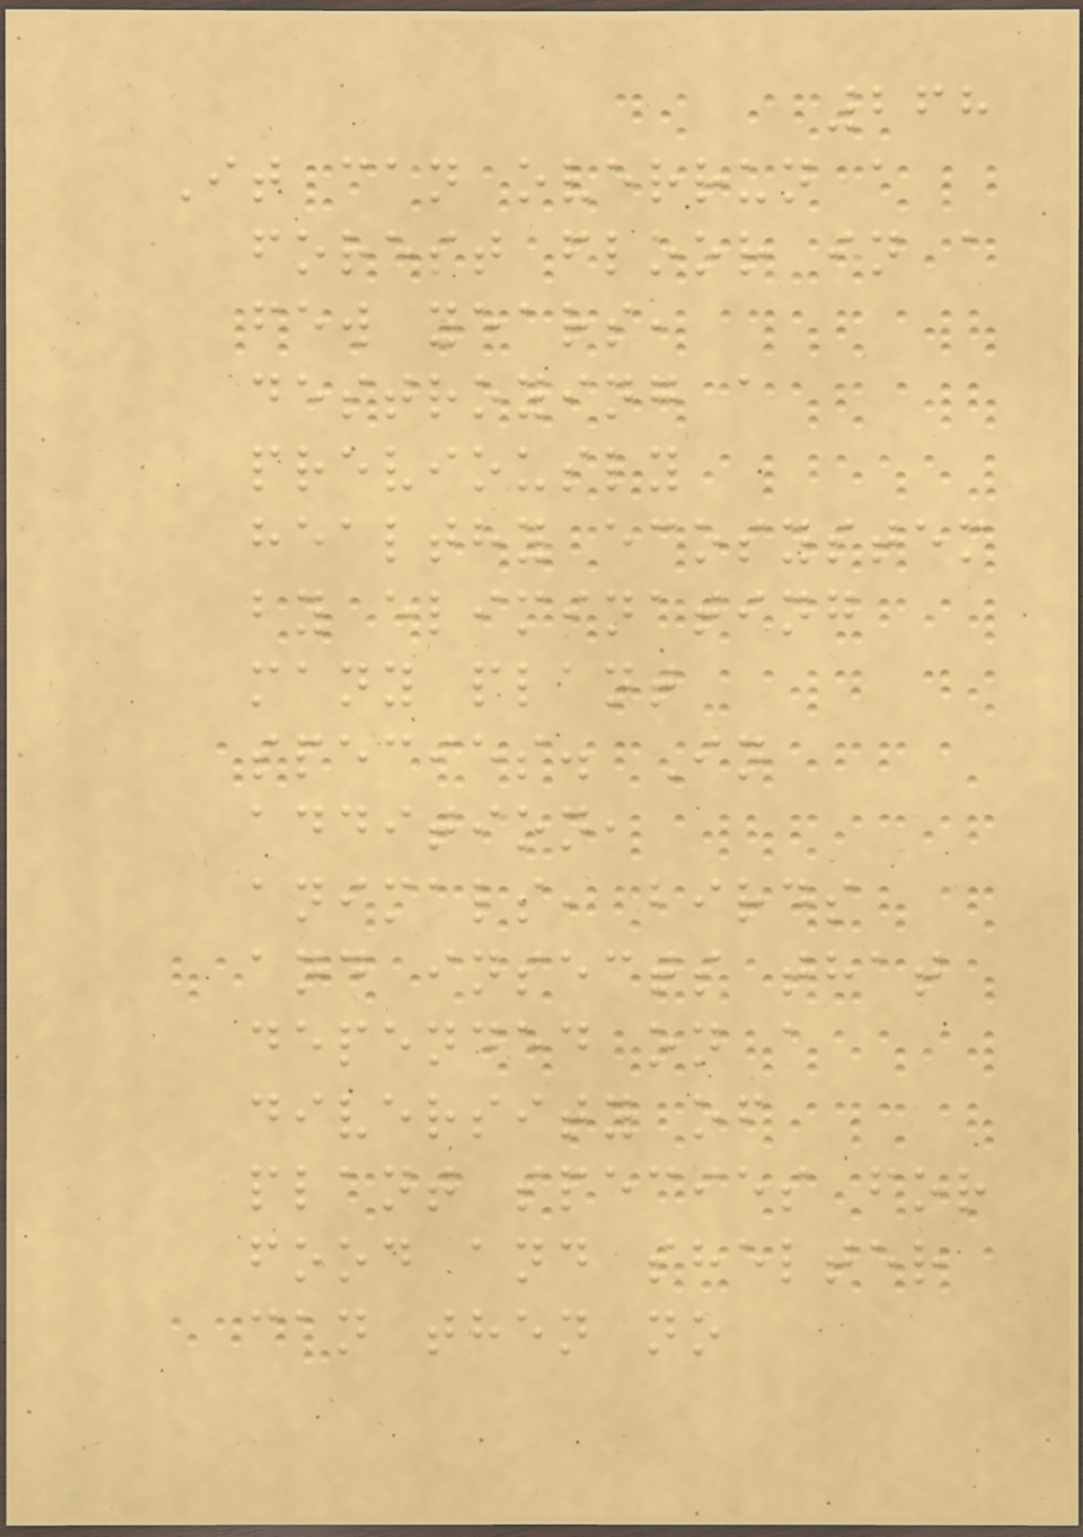268
It can overrun a
forest floor in a
few years,
destroying a
previously
healthy ecosystem
by eliminating
many plant
species. In
addition,
animals, birds
and insects that
depended on a
diversity of
plant species for
food and shelter
can then no
